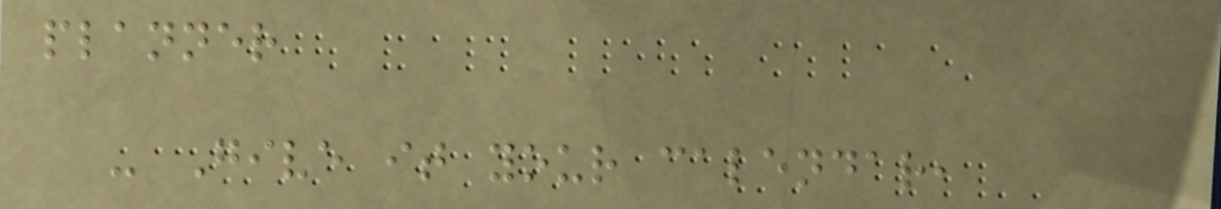planner
- Give it your calendar,
